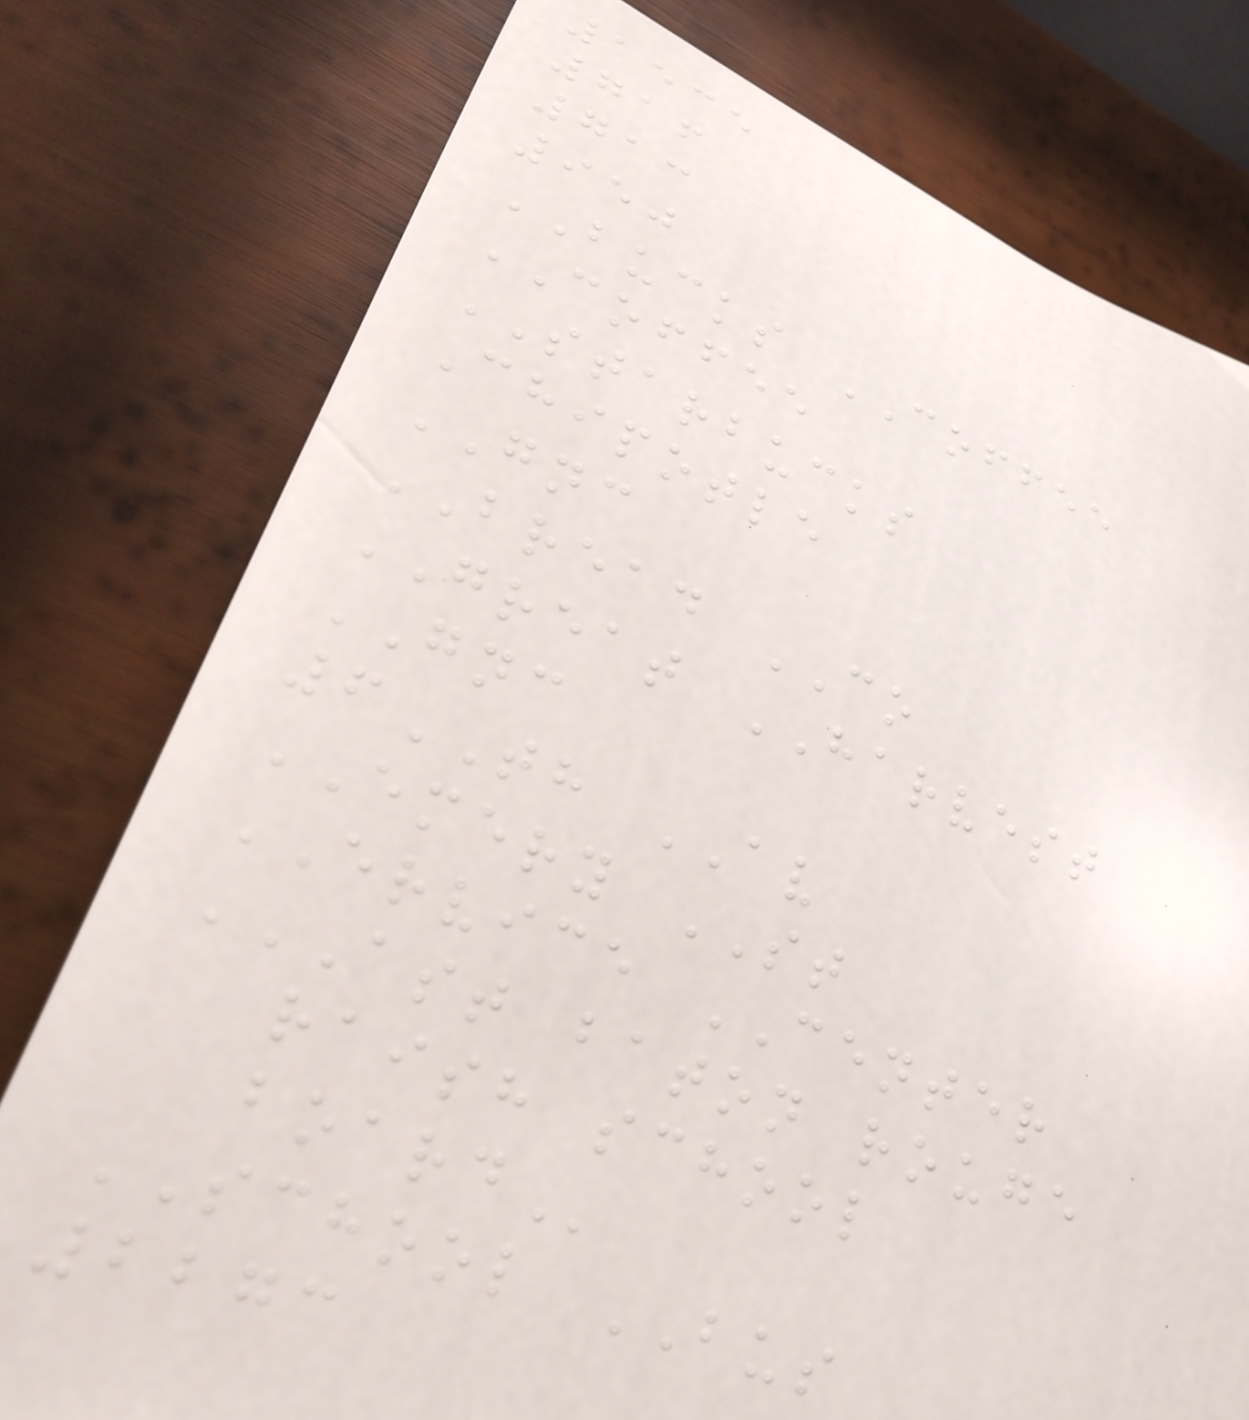1535
716
713
950
BUCKS COFFEE
COFFEE
STARBUCKS
Chipotle
GNC
BREAD CO
GREAT HARVEST
GNC
6TH AV
EMERY ST
ERVICE CENTER
AST BATON ROUGE
RAISH SCHOOL
BOARD
SCHOOL BUS
2273
